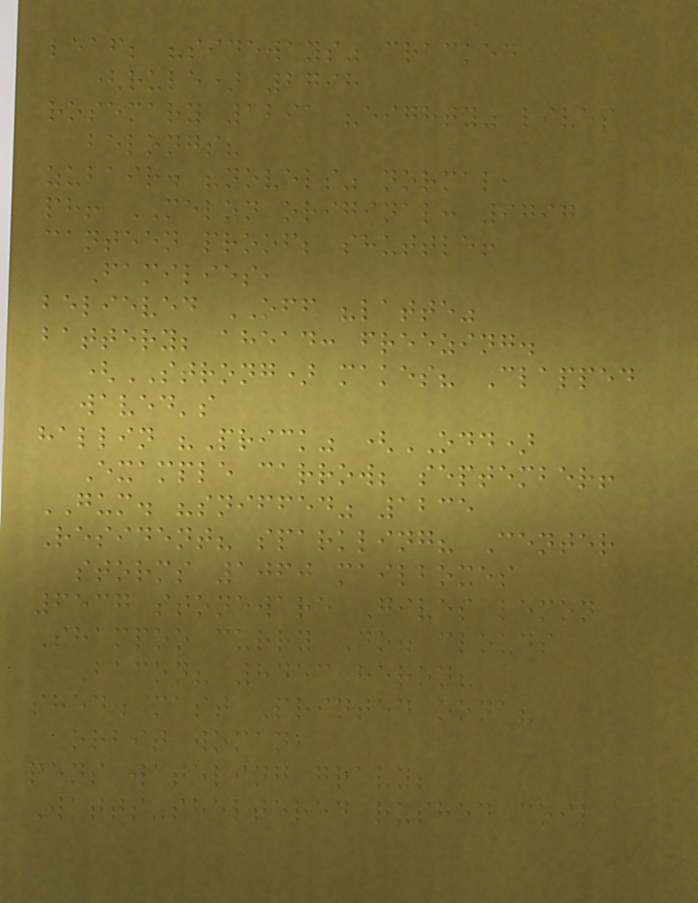leaf; "sideways" cracked
(rule) 2798
rosemary 1291 "eighty" lives
belongs?
zubair. "novels" normal,
ph! MELON original: 9797
canteen proof; shuttle!
Families,
believed OFF "latte"
battery; ahead: freezing.
(STRONG) makes? Clapped
waved's
hallin "Prick" (ODD)
Example carrow; september!
GUM. "sniffed" 1235
Resident? sparkling? Center
storms 1060 mailboxes
6537 stoneware Gives lemon
Shampoo curry Do. clouds
Bacon? 8453 heron?
shed. mast Printed oona?
orbit woman,
pens watering gravy;
Watts-sheltered rushed coil
